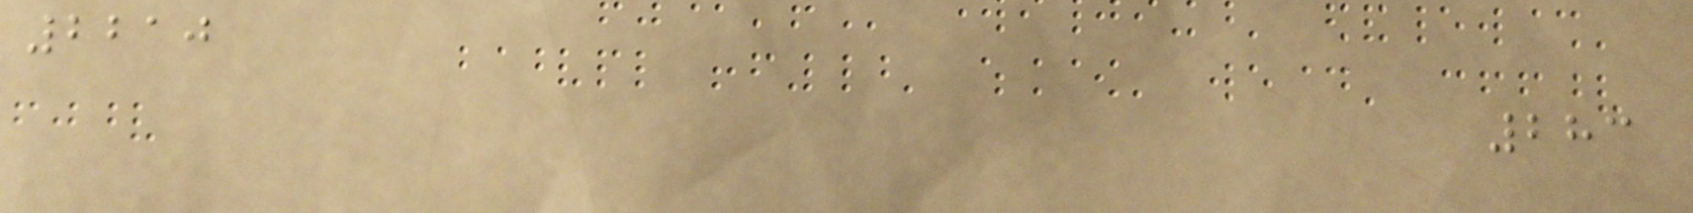2210
283
